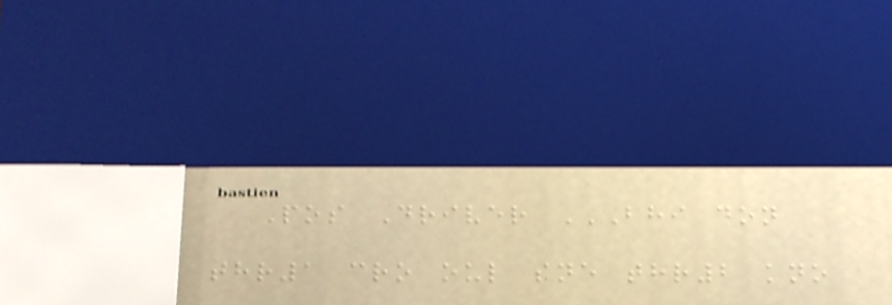Pos Driver BHI DON
THR1 CRO OUL SNE THR2 KNO
